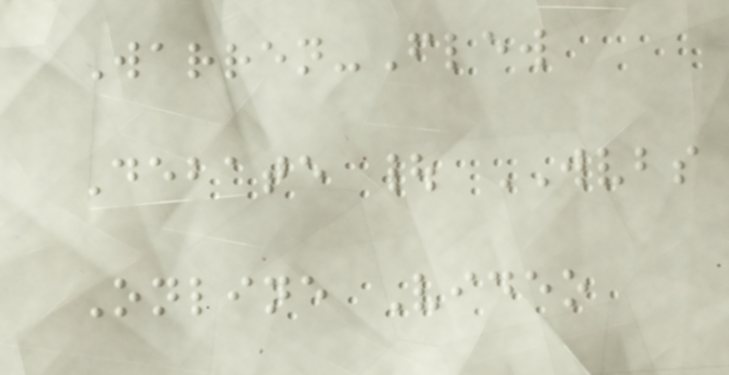Warren-Flew
Debate | WVBS
Online Video
